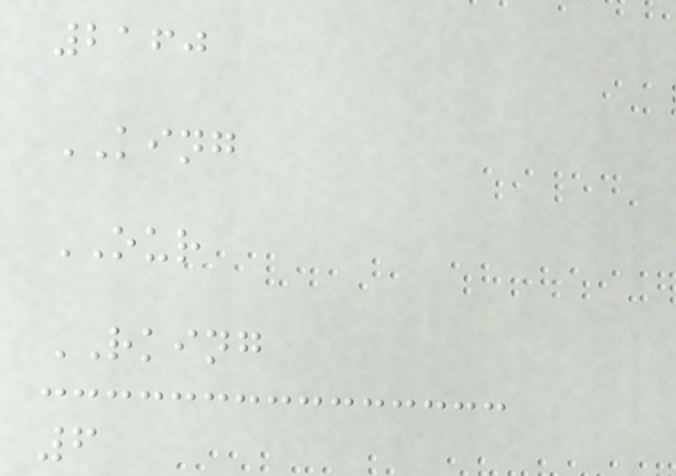2160
KING
OUR
RKING
6
